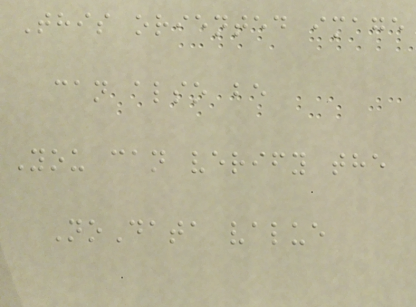This oriented image
can also be
You can verify the
NoData value
